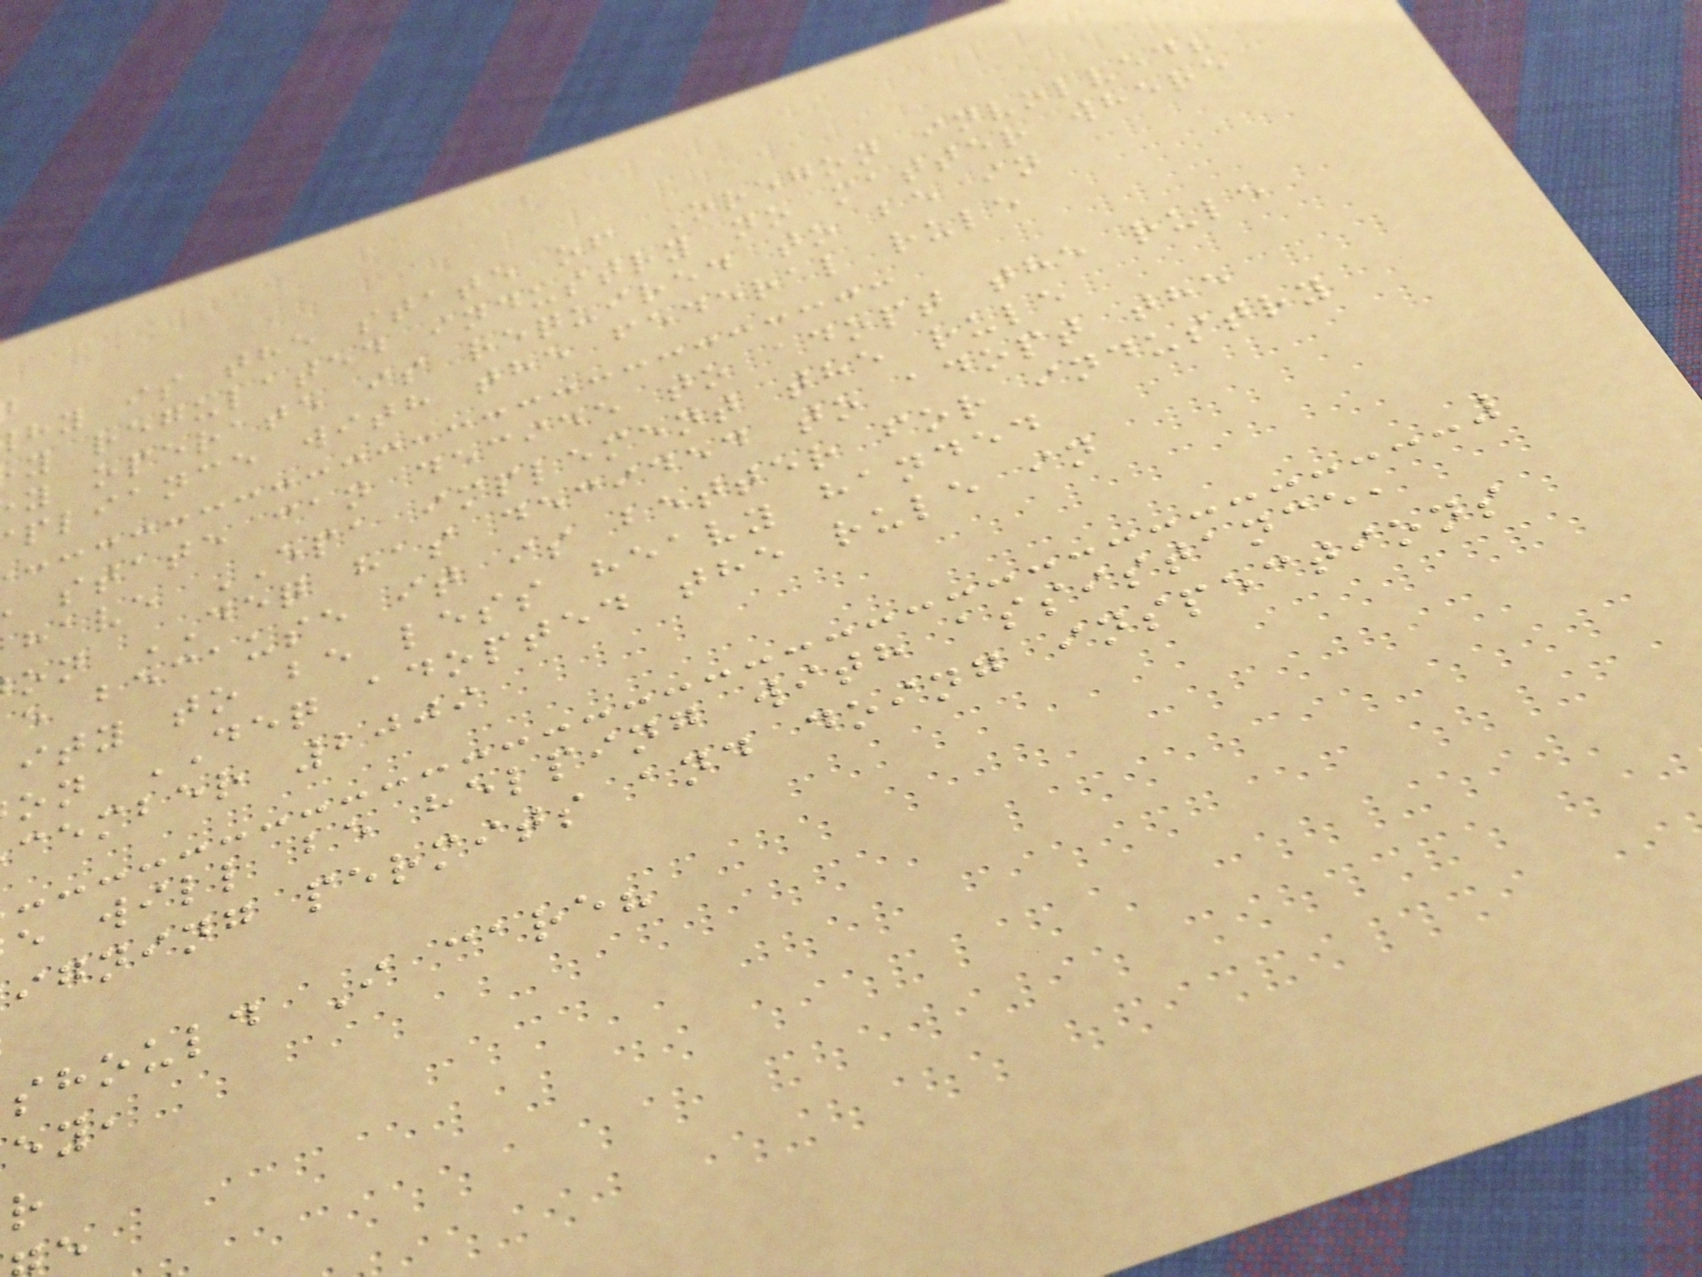hy is the state of Oregon involved?
y regulated industry no matter where
y operate is required to be in
pliance with the federal rule
state can decide to adopt the rule
have EPA implement the rule
on DEQ has decided to adopt the
e because it is better for industry
ity to be less heavy handed
on DEQ adopted the rule in
cember 2009
e will be helping with assistance,
igning permits and doing inspections
should I care?
